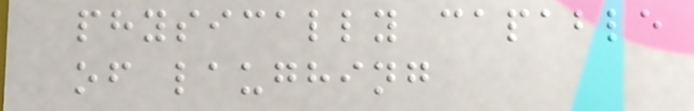physically capable
of laughing
